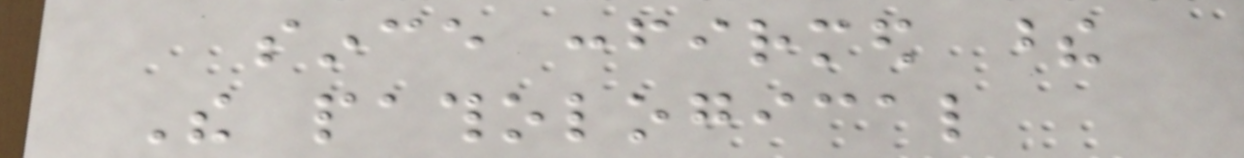since confirmed these
The pathological
